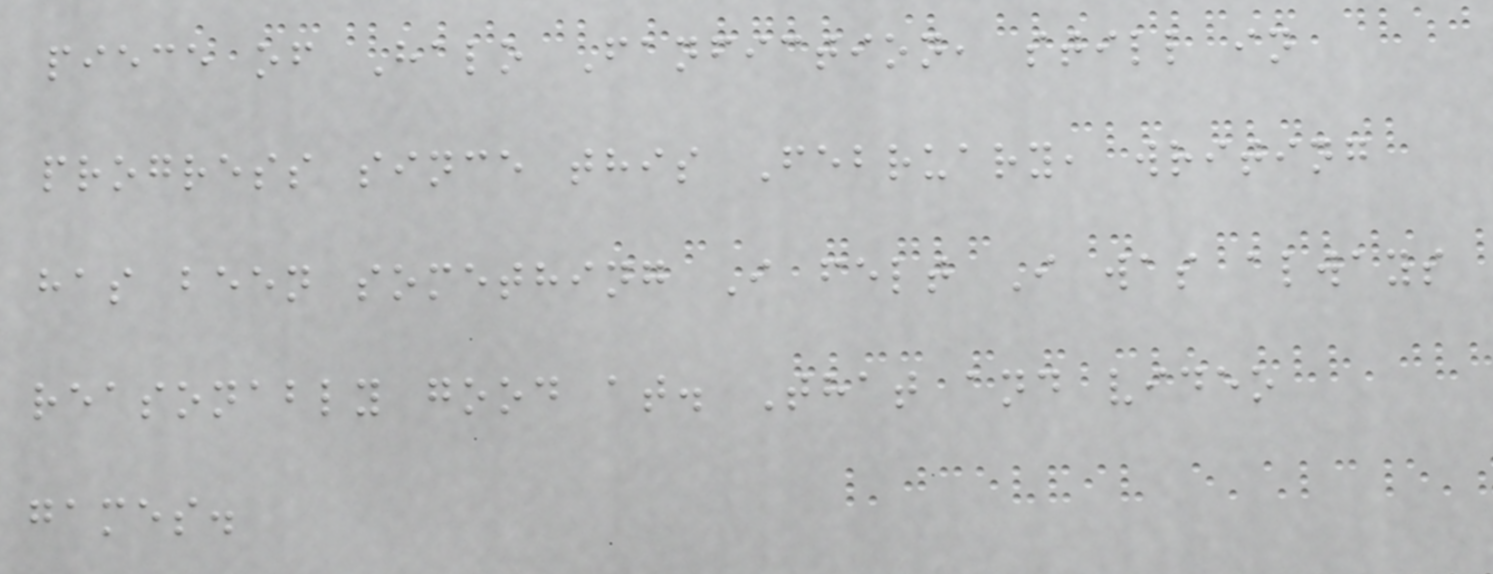piece of Halo Fanfiction, still in
progress since this February, writing
has been something I felt I was always
reasonably good at. That and video
games.
